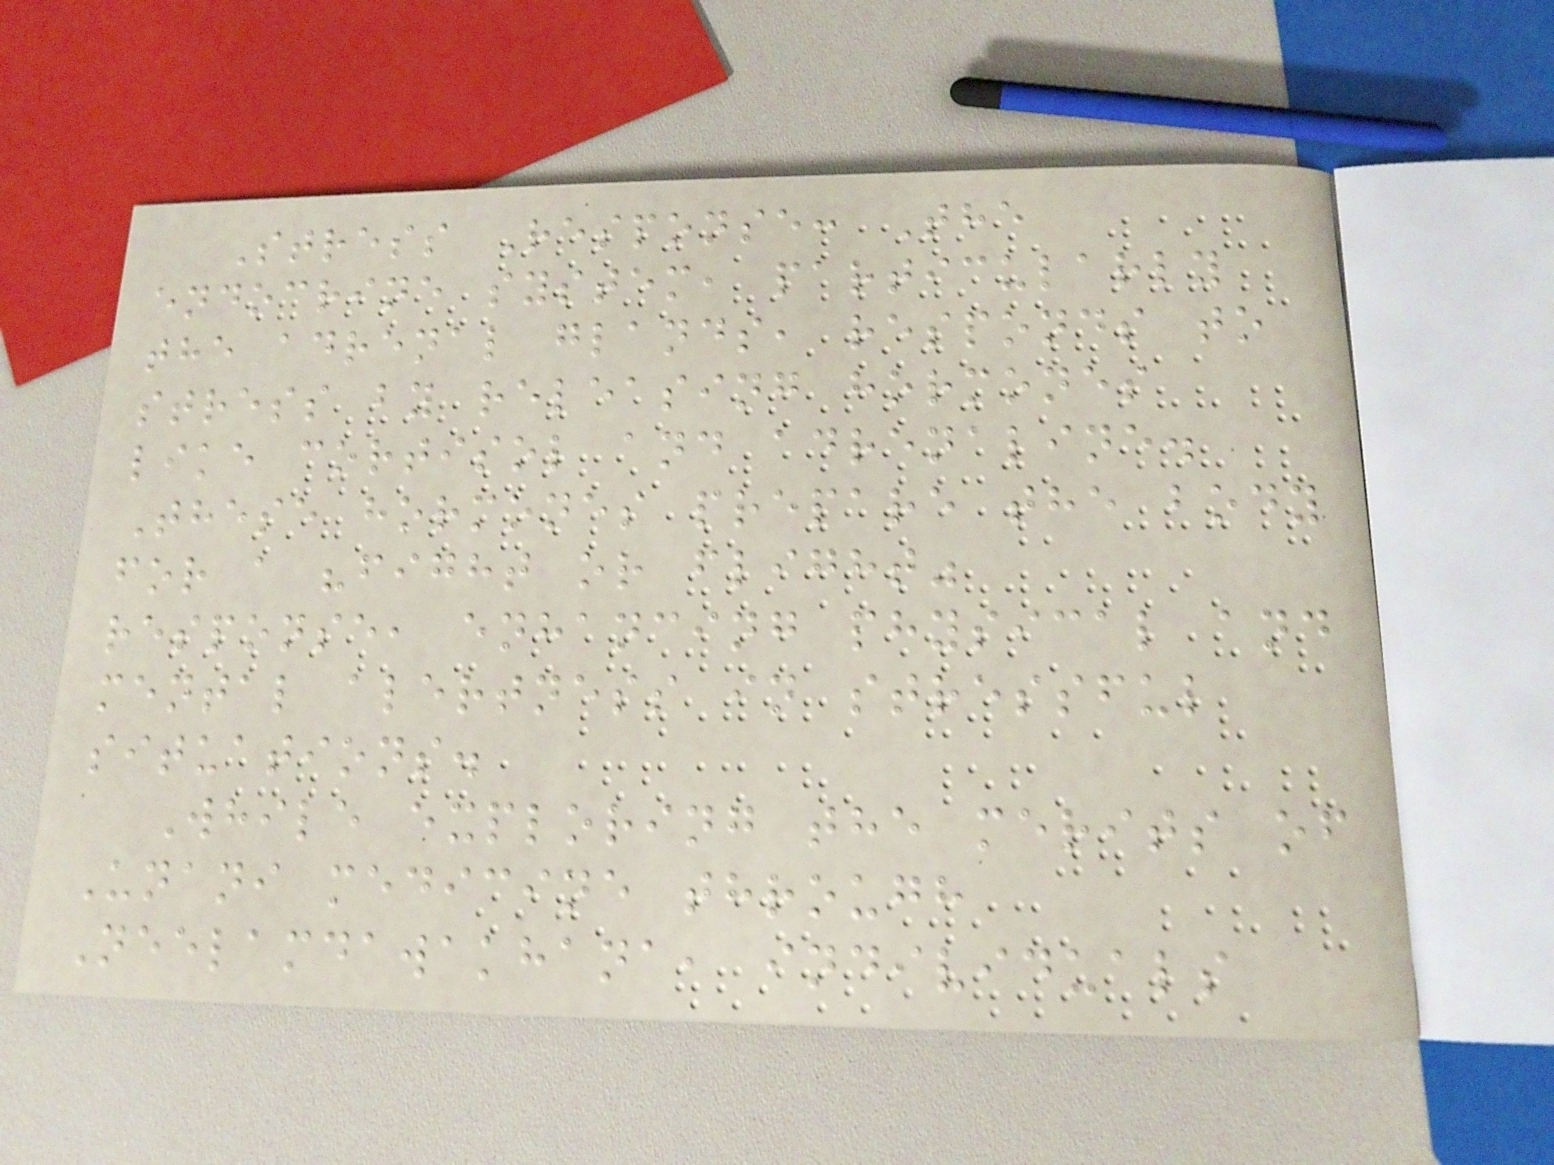Stress Response: The
endocrine system, particularly
the adrenal glands, responds to
stress by releasing hormones
like cortisol and adrenaline.
These hormones prepare the body
for a "fight or flight"
response, enhancing physical and
mental alertness in stressful
situations.
While exploring the merits of
Unani medicine through
Neelamdawakhana, individuals
